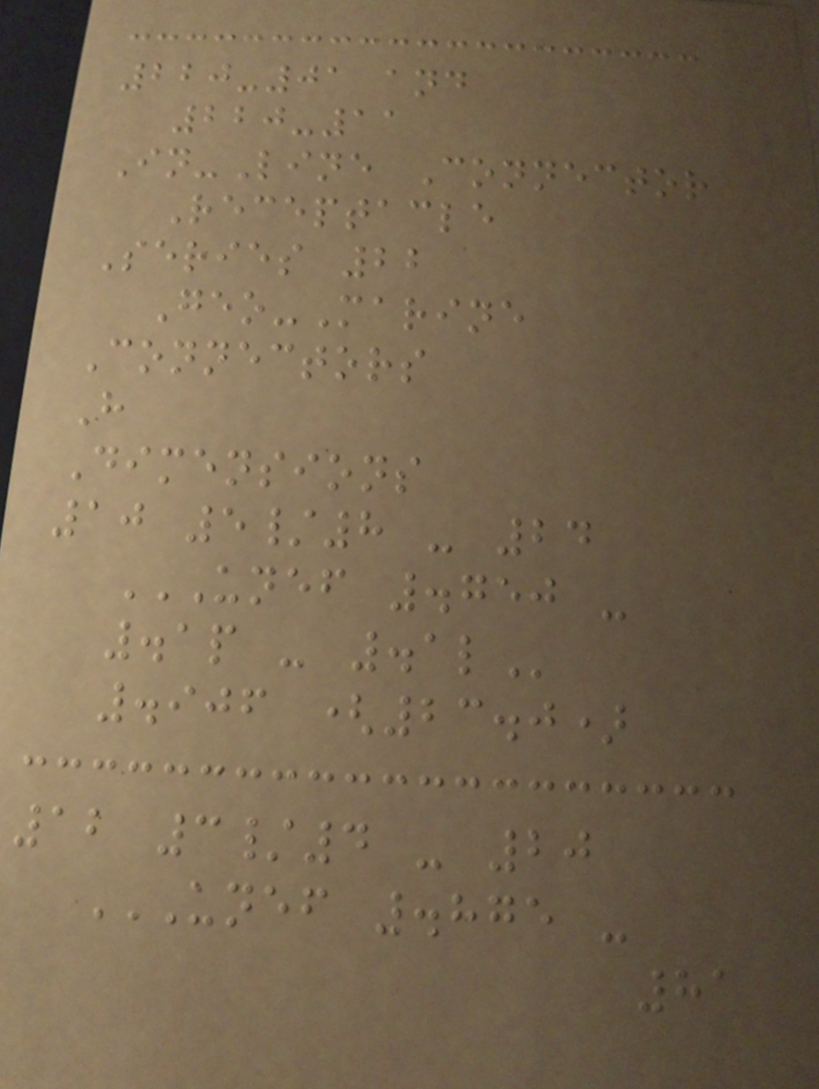220-01 and
220-11
In-Line Connector
Receptacle
Series 22
Geo-Marine
Connectors
H
Dimensions
10 5/8 - 24
UNEF .750 -
.1P - .1L
.906 (23.0)
12 3/4 - 20
UNEF .875 -
81
